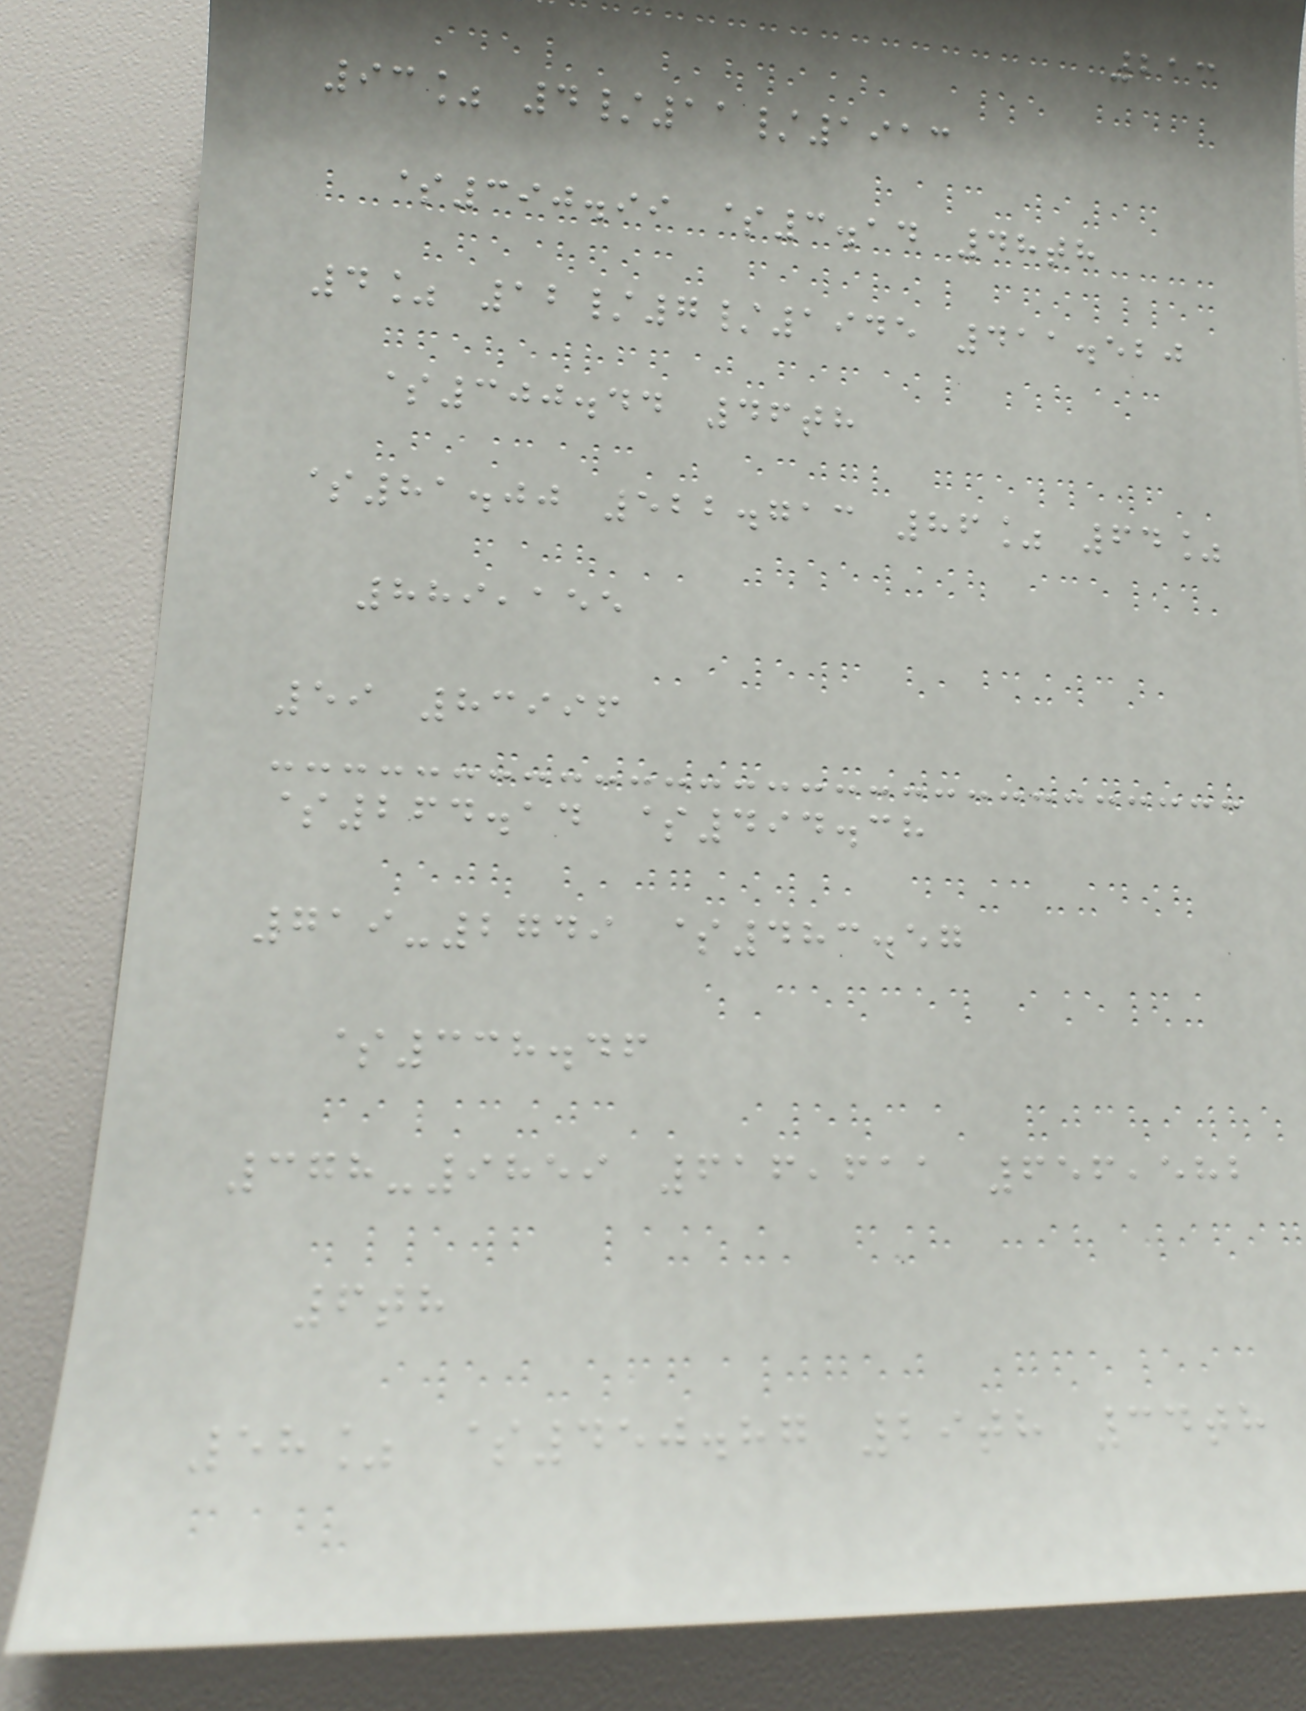213
93% 4/11/1913
$390.99 $3.14 48th
4% 12/7/1945 411.520
$300.44 46th
$81.00 522.713 86% 64%
889,155
59 83996
$264.14 $494.38
719-2749 $483.57
$338.46
378-9859 616,611 656,582
6th
58% $450.87 29th 34th
